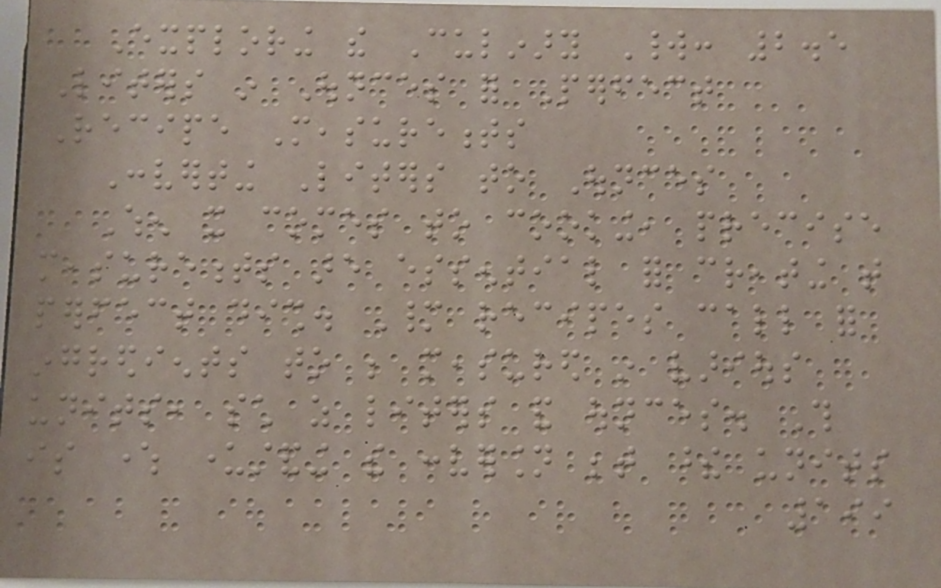Exploring the Culinary World: 2.5
Liters in Ounces for Perfect
Recipe Measurements
Converting Liters to Ounces
When it comes to cooking, precise
measurements are essential for creating that
perfect dish. Many recipes call for
ingredients to be measured in various
units, such as liters and ounces. This
is where understanding the conversion between these units
199
